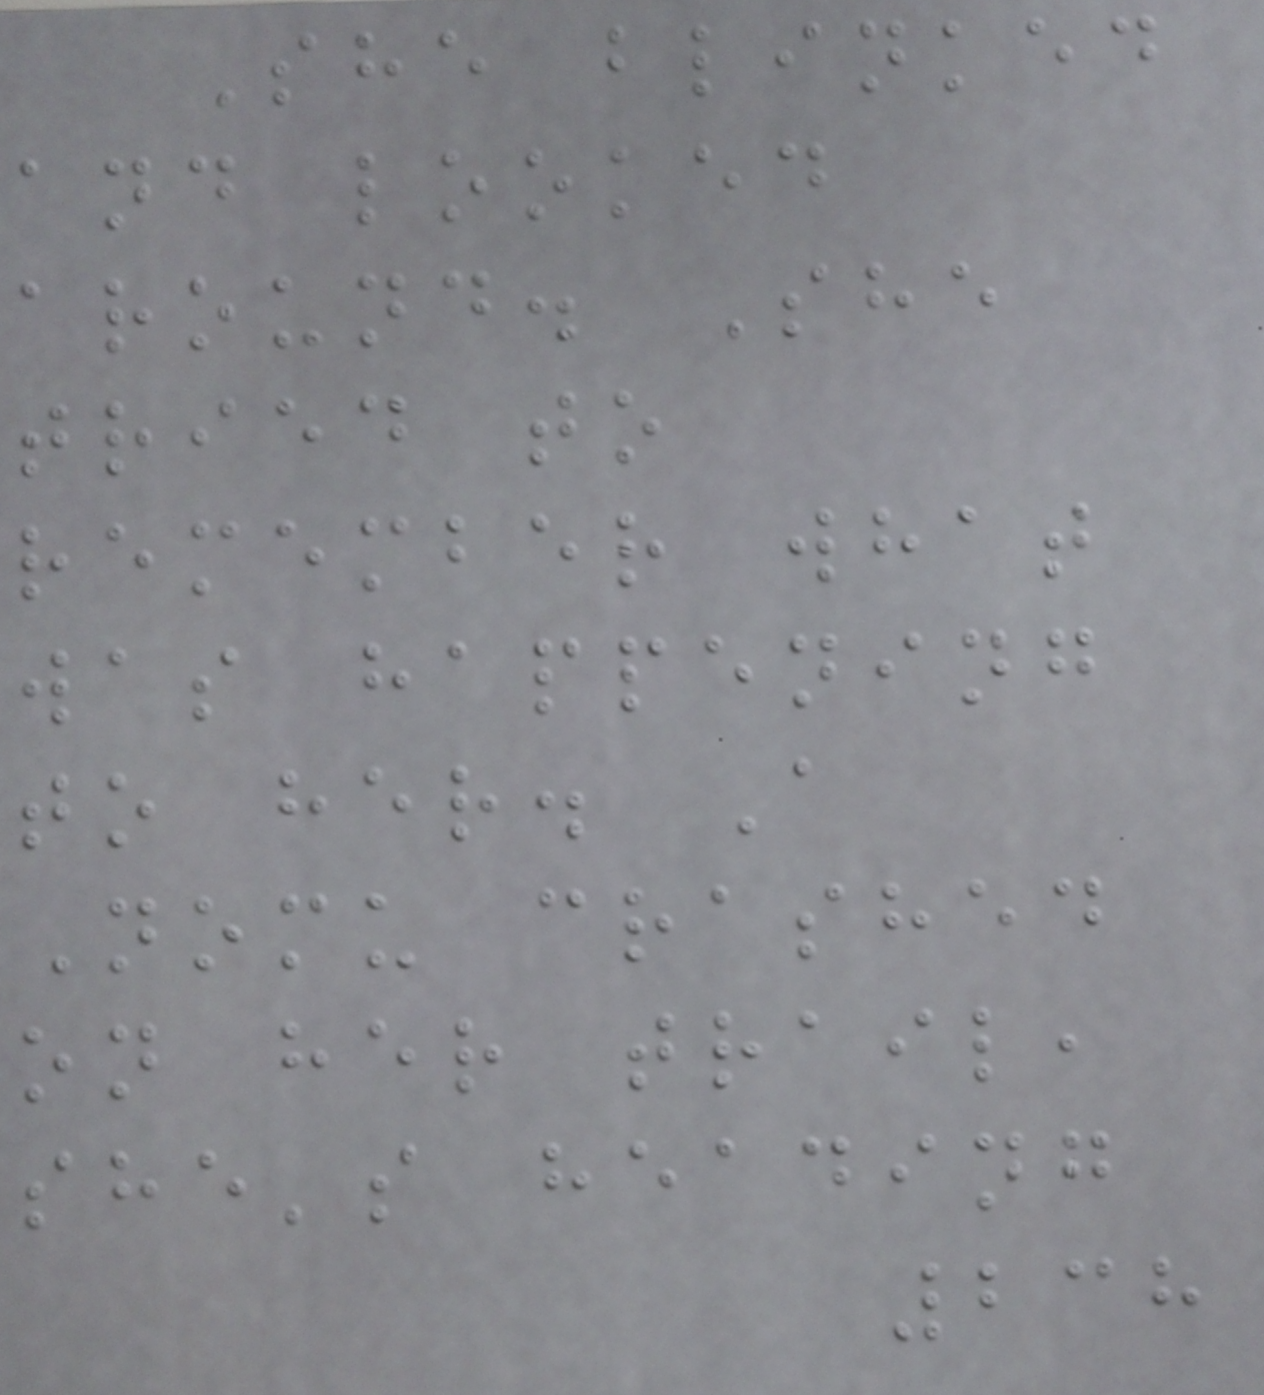She blinked
and looked
around. She
tried to
remember what
was happening
to her. A
Nomu crashed
on her trail,
she's heading
238
